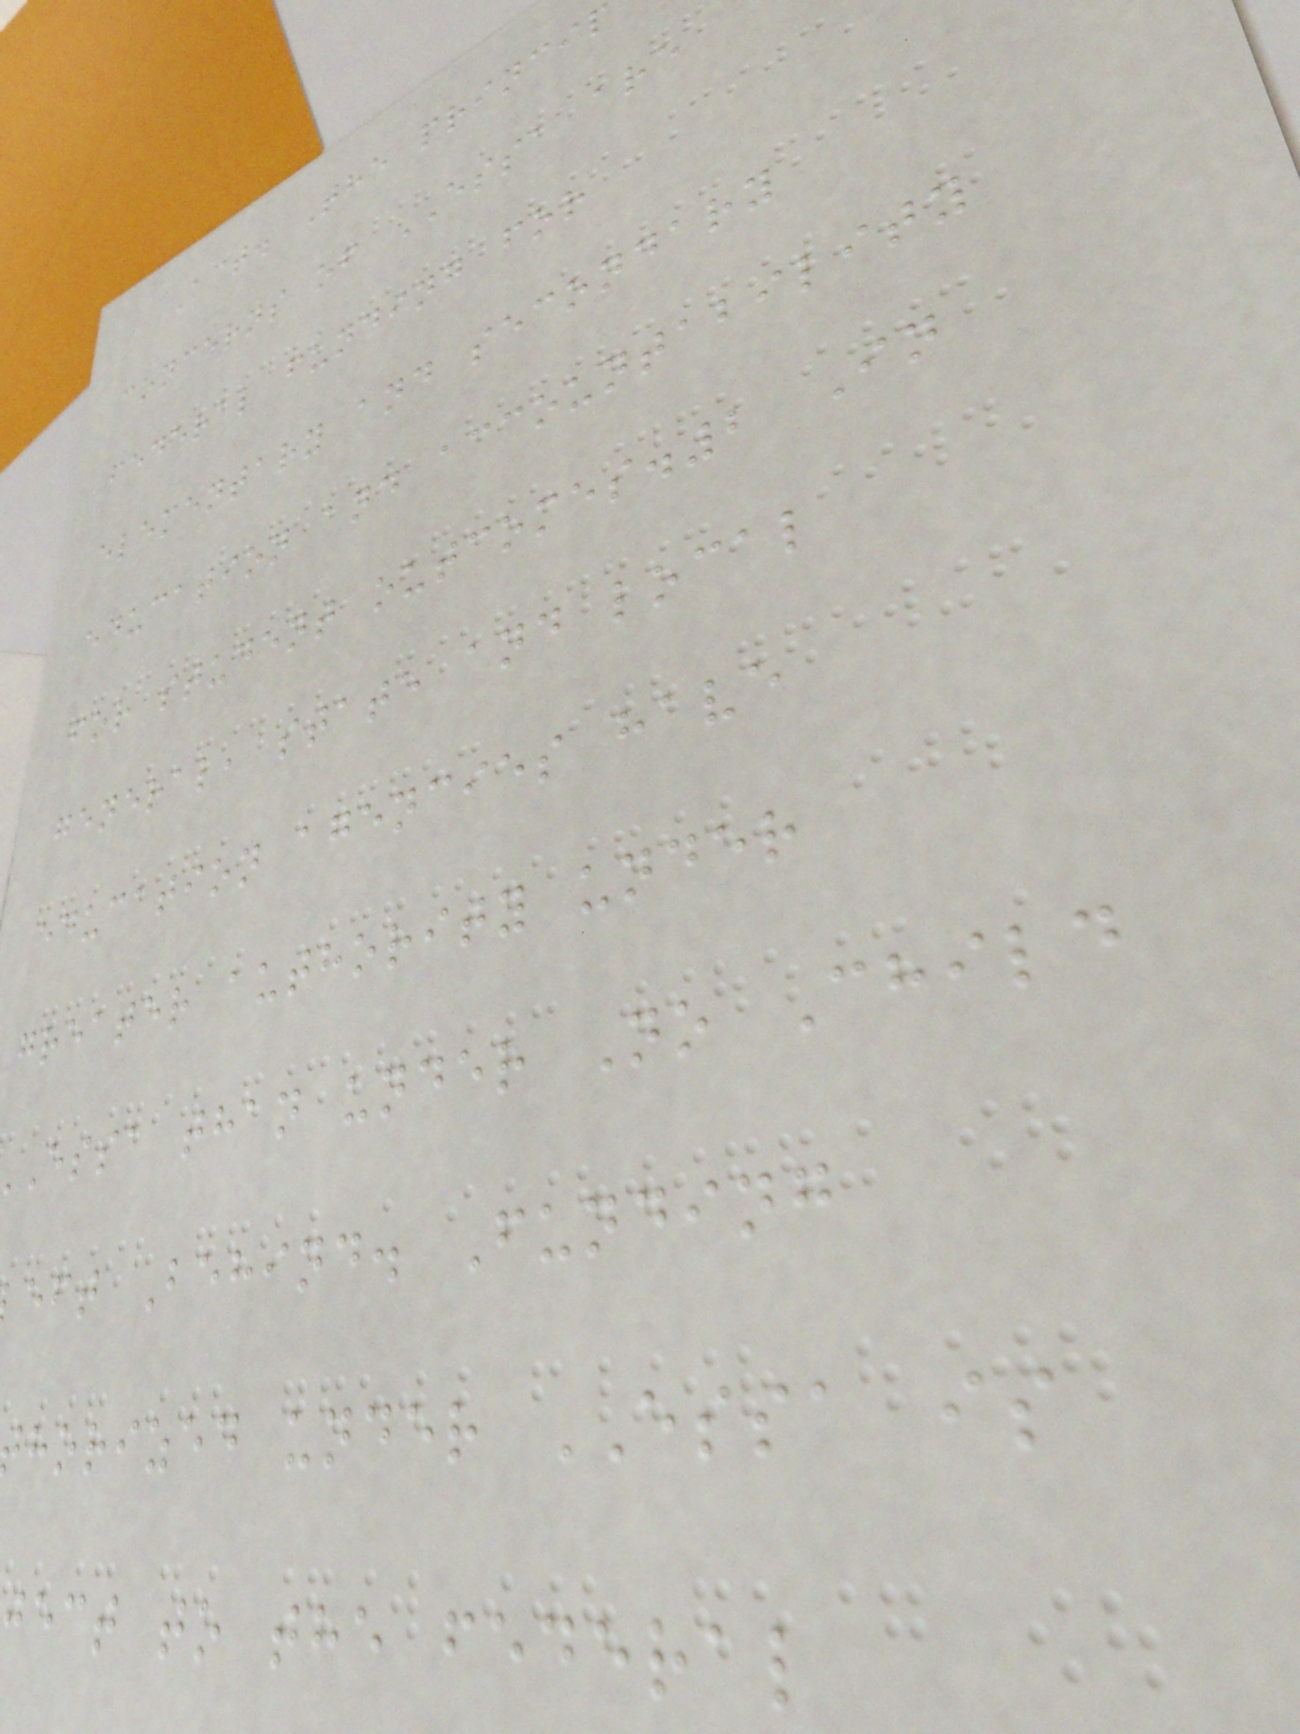Act. The princip
concerns of ESSA are
federal funding for
elementary and secondary
education and accountability
for student outcomes.2 In
general, state and local
education agencies have
greater authority under
essa than under No Child
eft Behind. Funding
horized under ESSA is
ect to the federal
